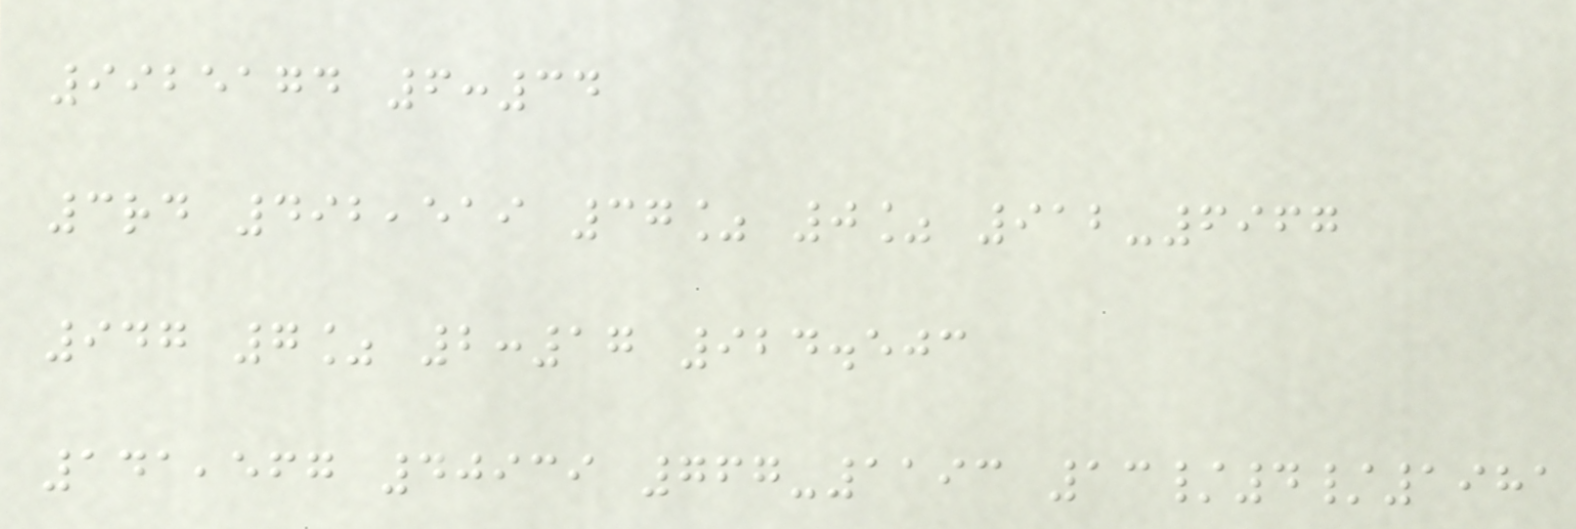9925174 6:34
3rd 492,519 37% 0% 912-6967
947 7% 2:17 924.503
141,567 40939 767-1193 13/4/1981
